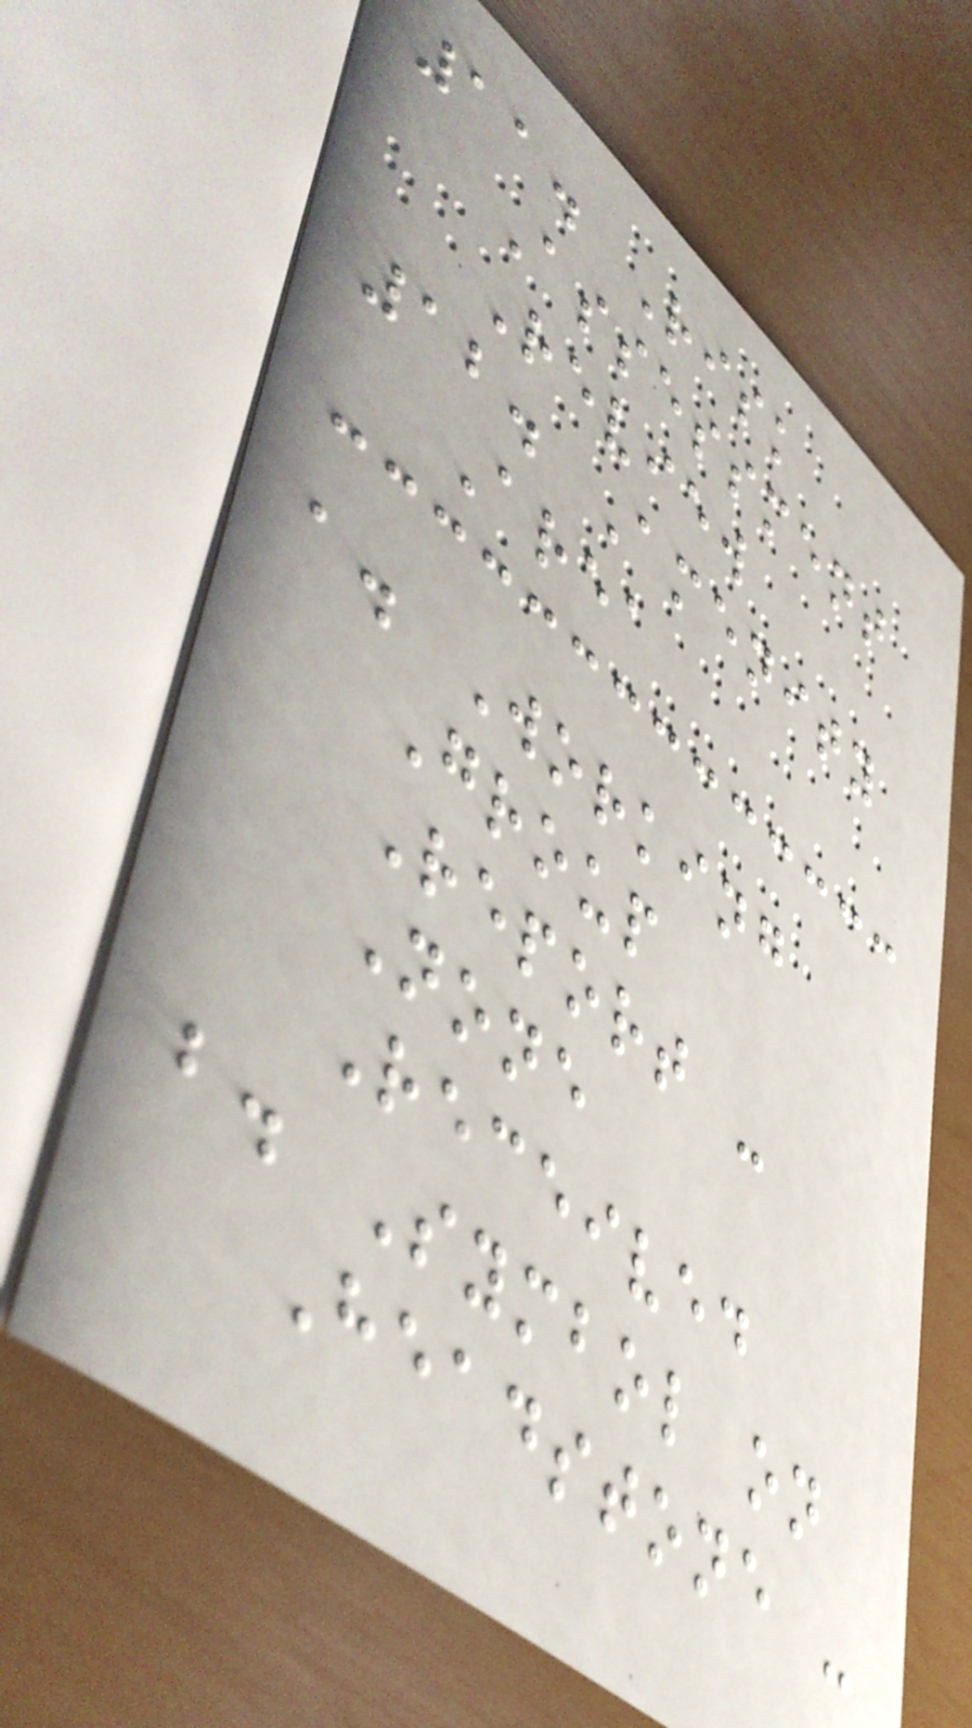11. Risk
Assessment
Review
12. Amenity
Area
a. Working
Group
Report -
None
Received
b. Symbol on
Headstone -
